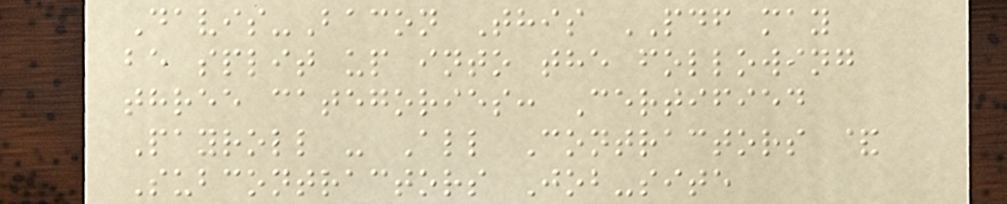Davis-Bacon This PDF may
be split up into the following
three categories: Certified
Payroll - All Contractors &
Subcontractors Job-site
